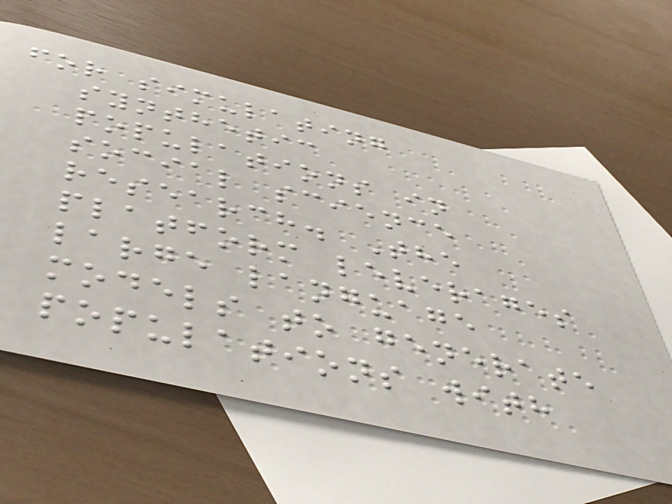for simulating
synthetic
populations in
social science
research. The
platform leverages
large language
models to generate
populations with
